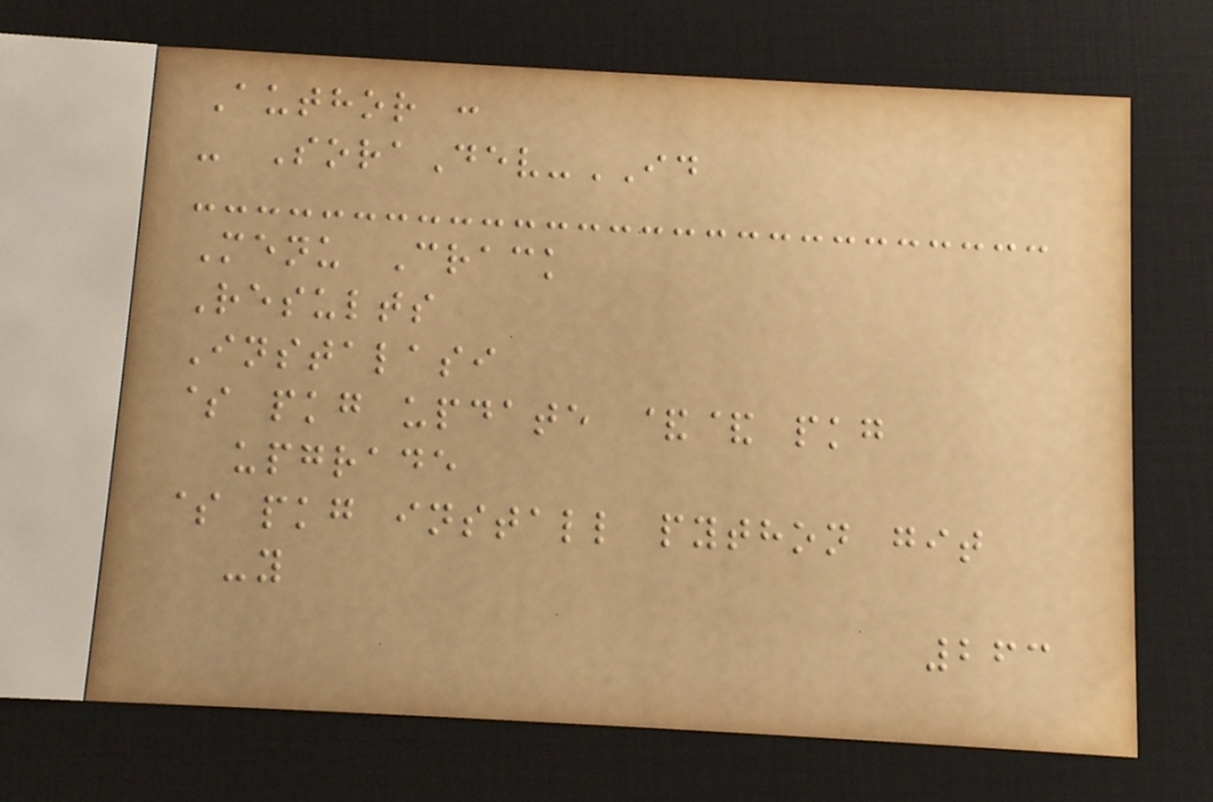Author :
- SoraDev-ID
Menu Crack
Results
Instalasi
$ pkg update && pkg
upgrade
$ pkg install python git
-y
263
